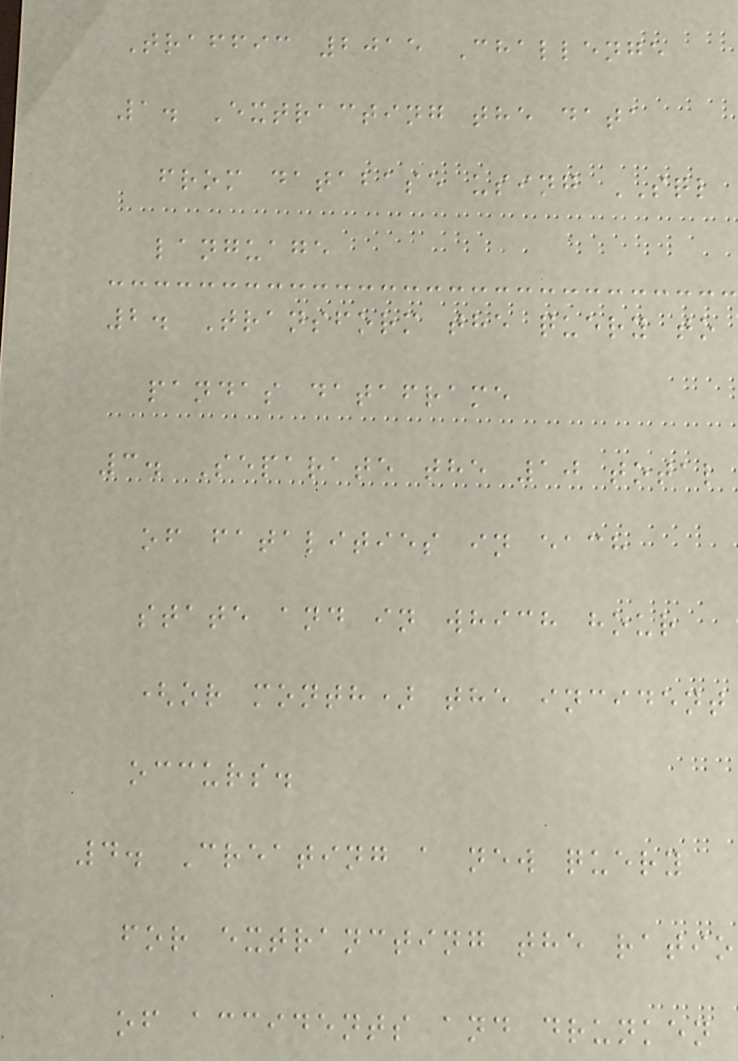Traffic 2015 Challenge
1. Extracting the data
from database using SQL
language
2. Transform the query to
pandas dataframe
3. Separate the 10 total
of fatalities in each
state and in which hour
(or month) the incident
occurs.
4. Creating a new query
for extrancting the ratio
of accidents and drunken
